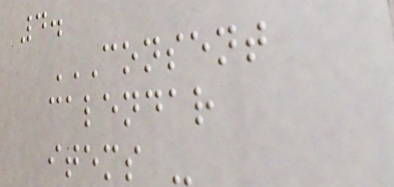4.
CONSENT
CALENDAR
ITEMS -
